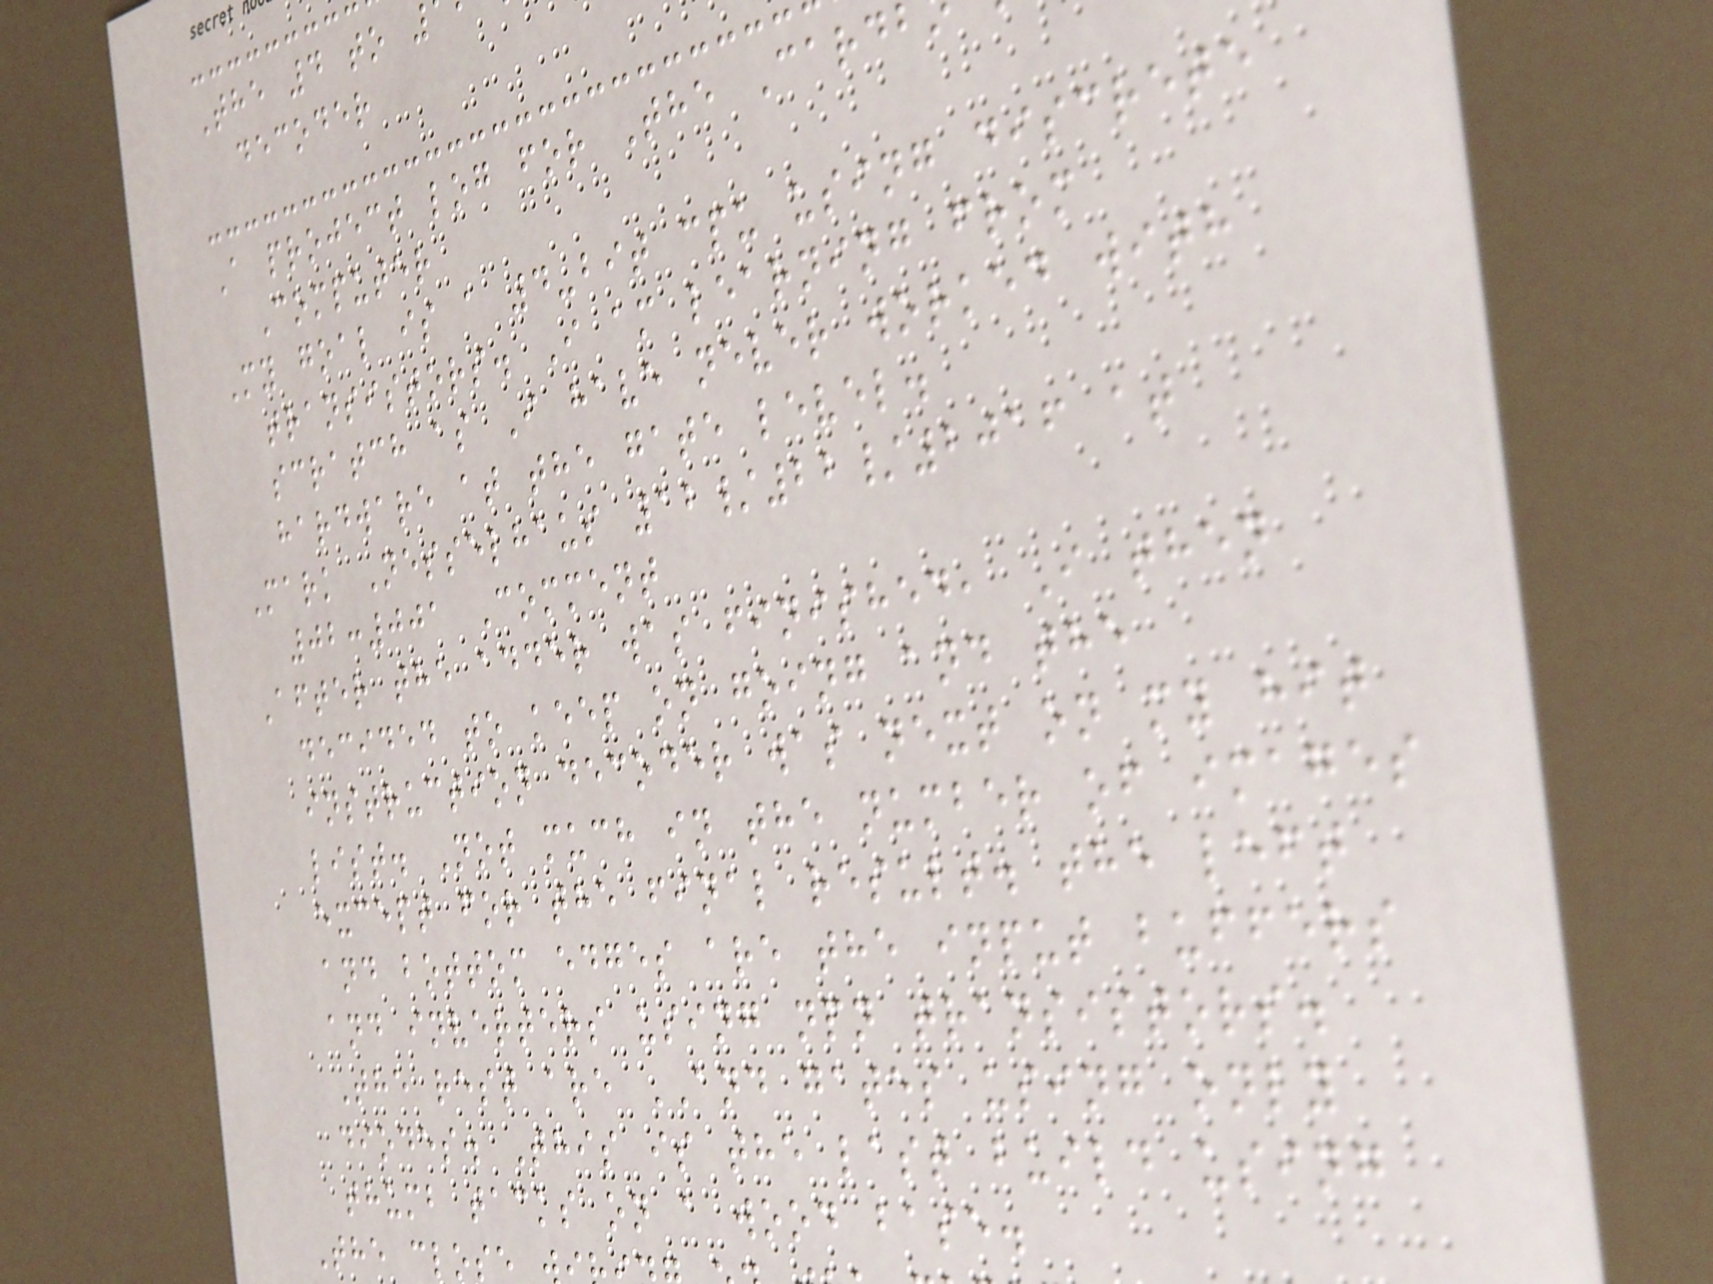The 4 to
decoder
A project log for The Card
Computer
My goal is a 4-bit cpu using discrete
transistors. I am learning from
scratch as I have never worked with
hardware at the gate level.
Mark Nesselhaus 12/22/2016 at
02:001 Comment
After the adder was finished, I then
decided to keep on going and the
instruction decoder was next on my hit
list. Not much in the number of images
except for the final result. the left
and bottom edges are the input buffers
and inverters using npn transistors.
The rest are AND gates using only
diodes. This is the last build using
thumb tacks on a wood base.
The close
